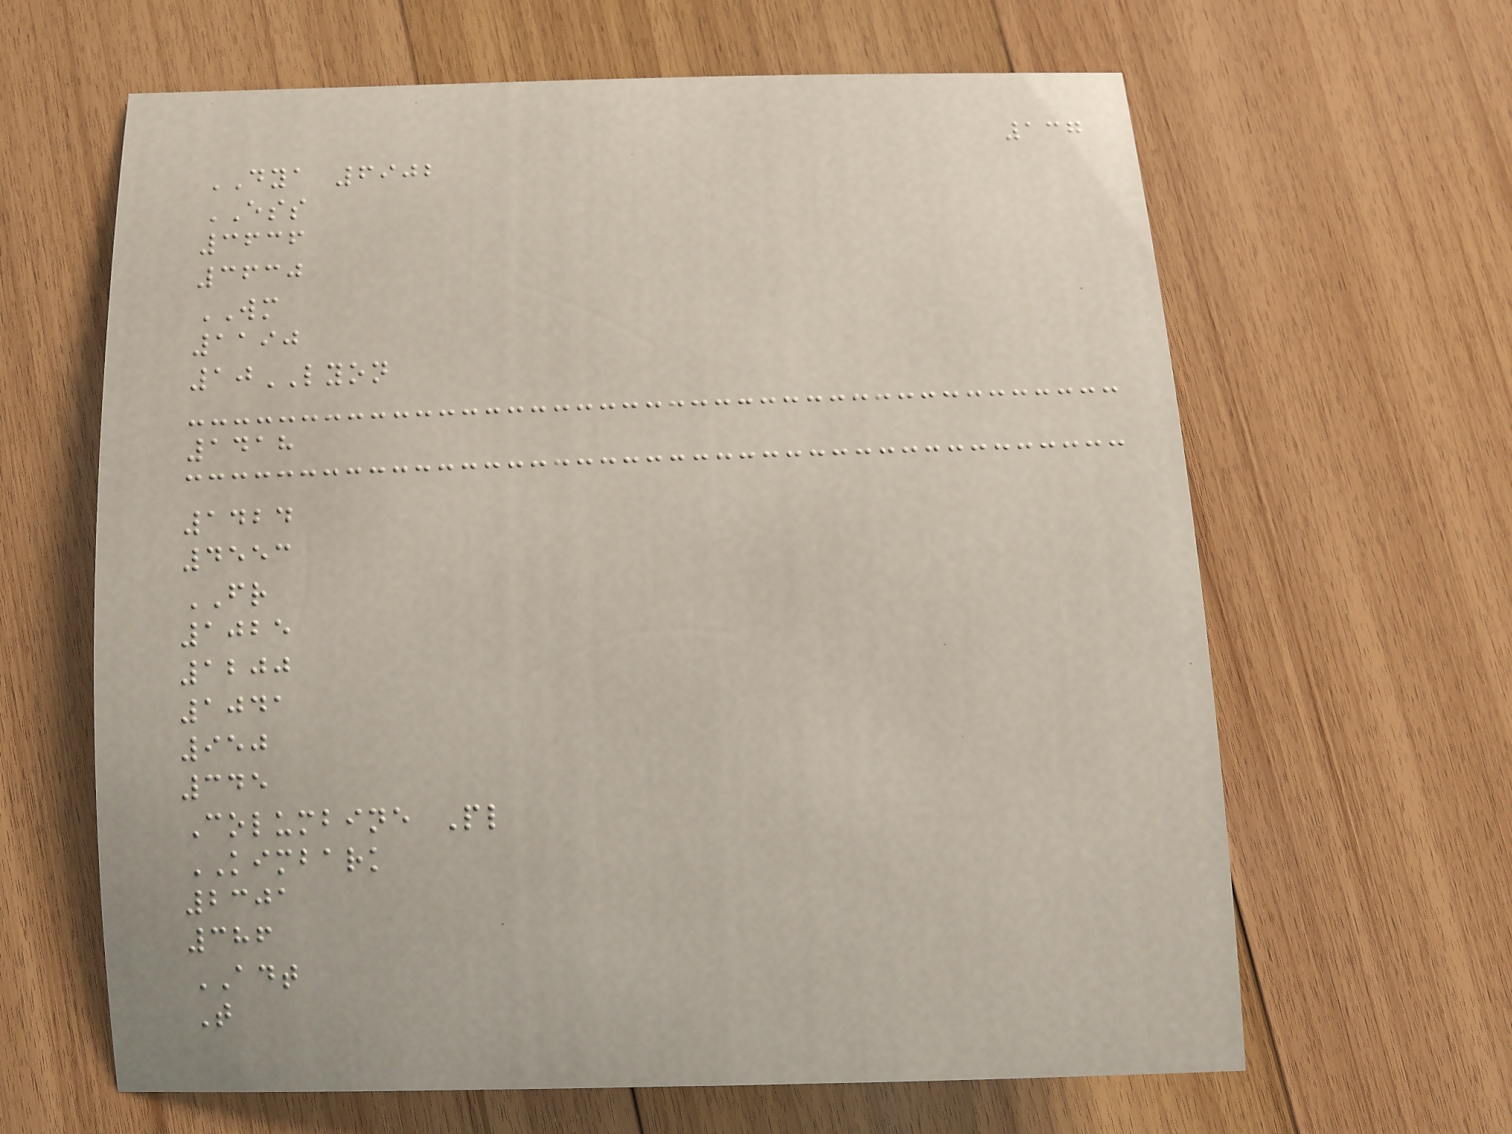137
DYA 6902
ESS
3636
3630
WM
1190
10LYON
1418
1424
4553
FR
1025
1200
1041
950
345
Columbine Pl
KIMBARK
2301
386
ADT
T
